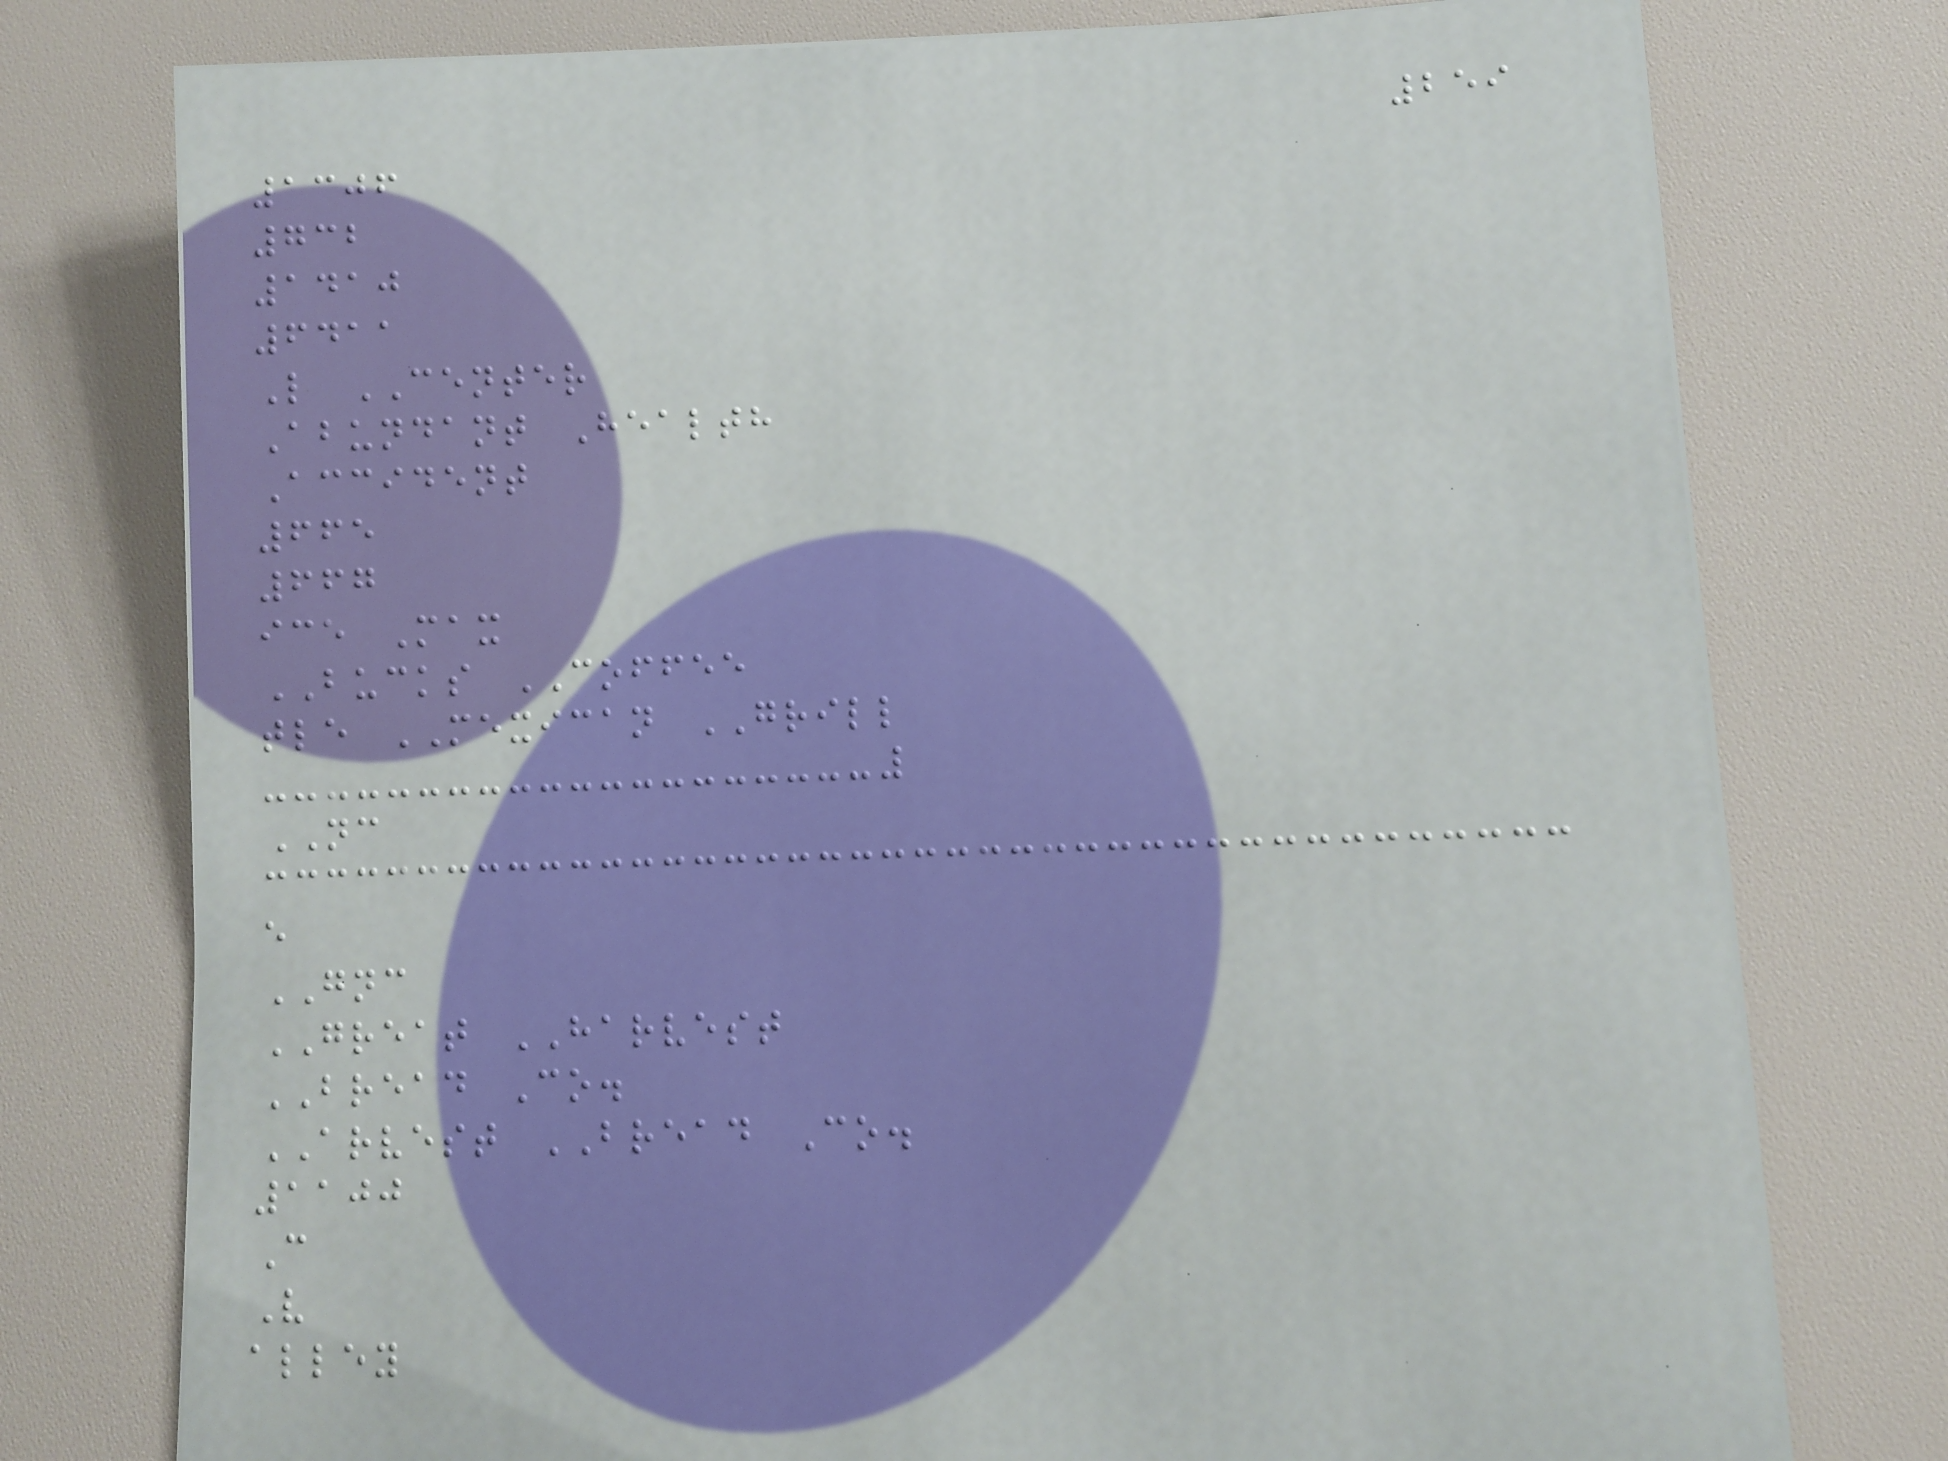259
1306
732
1410
6411
L CENTER
Abundant Health
Accident
665
667
ice Max
BUCKS COFFEE
tle MEXICAN GRILL
NC
e
GNC
GREAT HARVEST
BREAD Co.
ARVEST BREAD Co.
1100
C
V
alley
